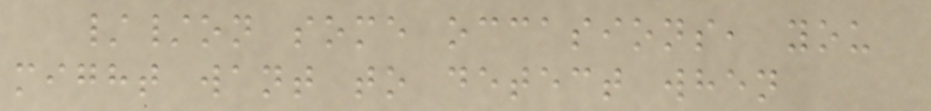//on some occasions, you
might want to detect when
